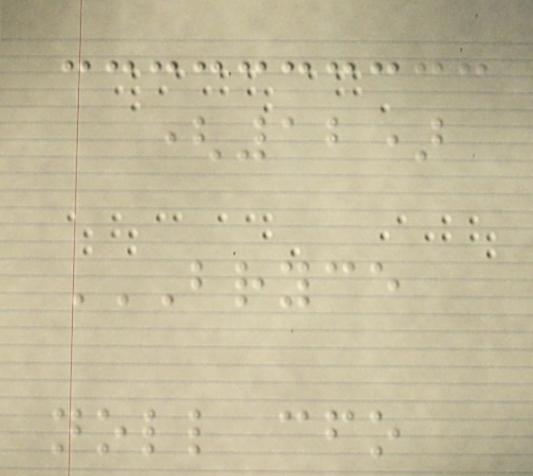(12)
BRYCE
NOLL CFO
